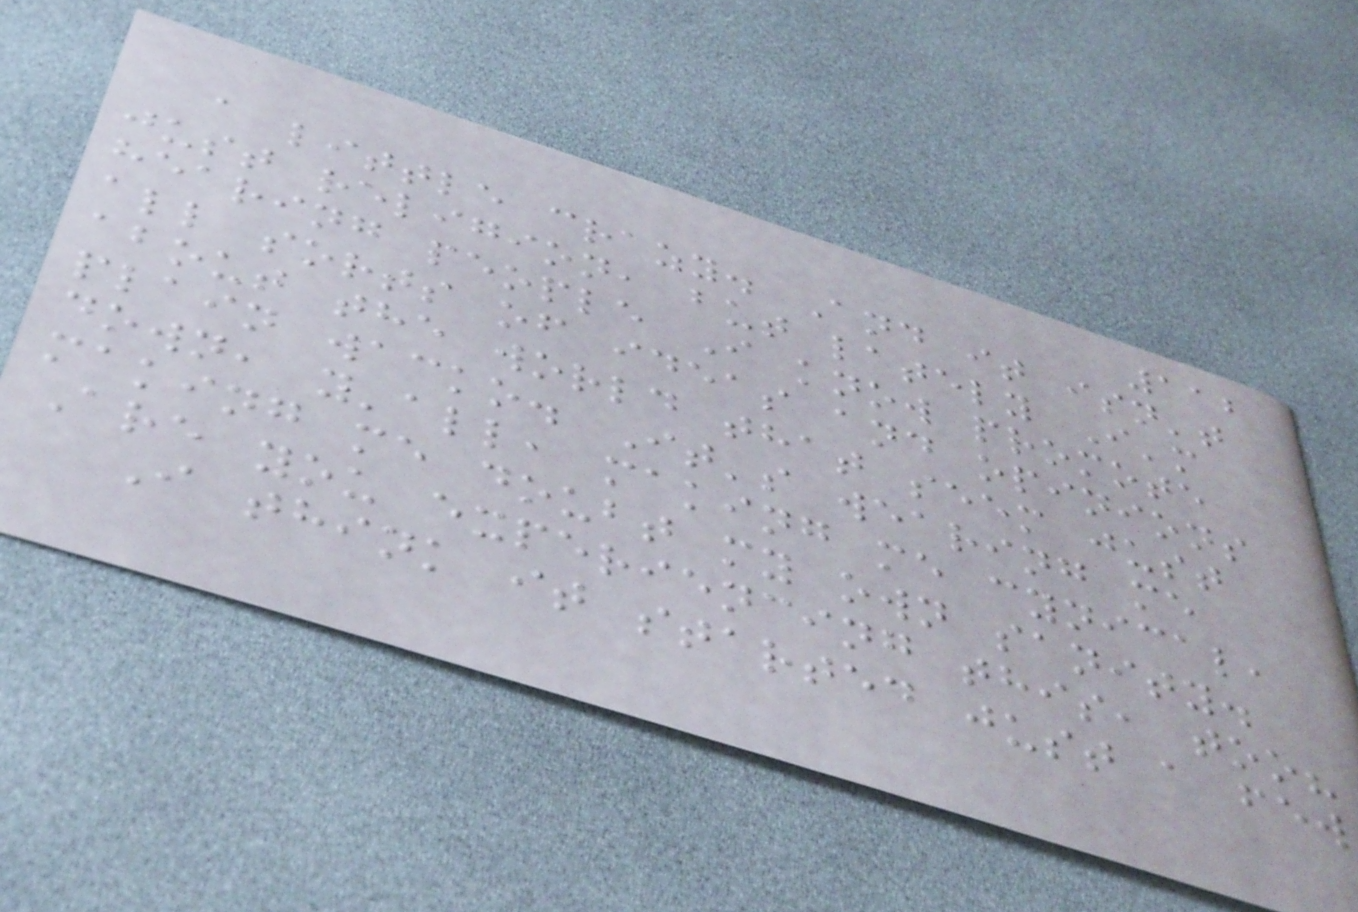112
a little crazy. And it isn't
just religion, but lately I'm
hearing people I know promote
all sorts of ideas and opinions
about the world that seem just
plain wacko. It's wearing me
down, y'all, making me cynical,
making me doubt my own sanity.
Are you experiencing this, too?
I think it started just a few
